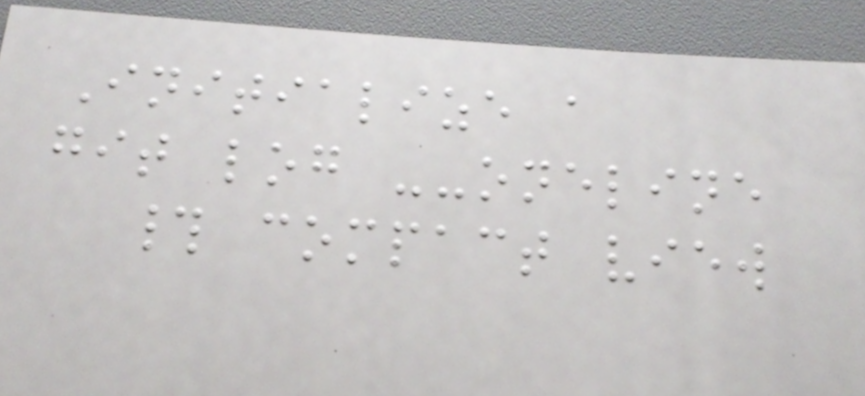Initialize a
git log --oneline
# compact view
